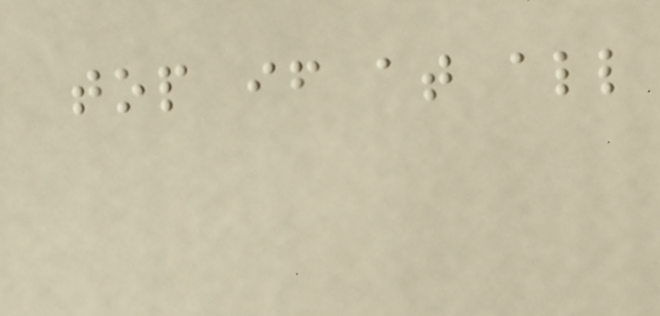top if at all
